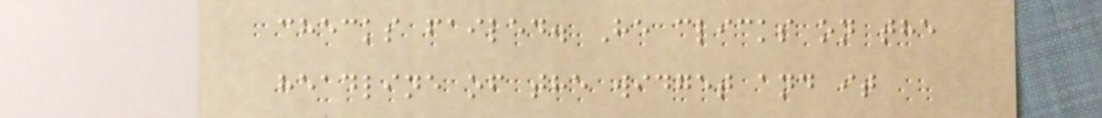checks failed. He clicks on the
headline of the widget and it
